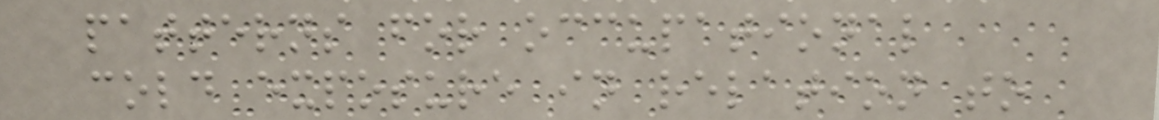patterns for occupational
cold exposure in relation to
